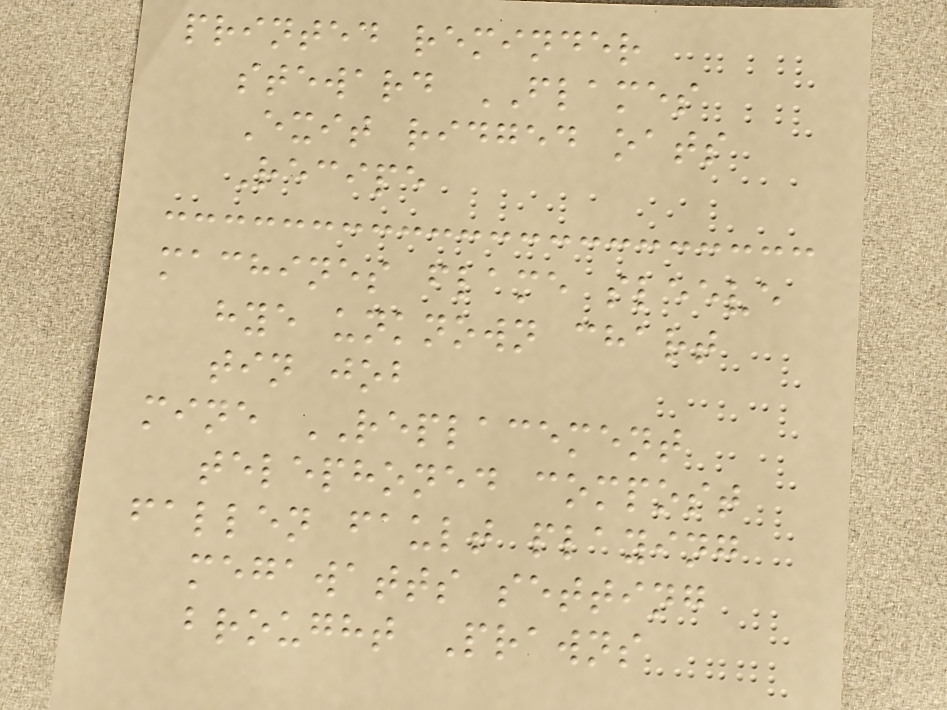printed reminder
steward FLAMES
Exit ridged oats
Recipe
machines flame sleeve
hye unknown chart
tin job
mine REPLACEMENT
telephoned compost
fallen fault playing
megawatts setting
brought Prawns
